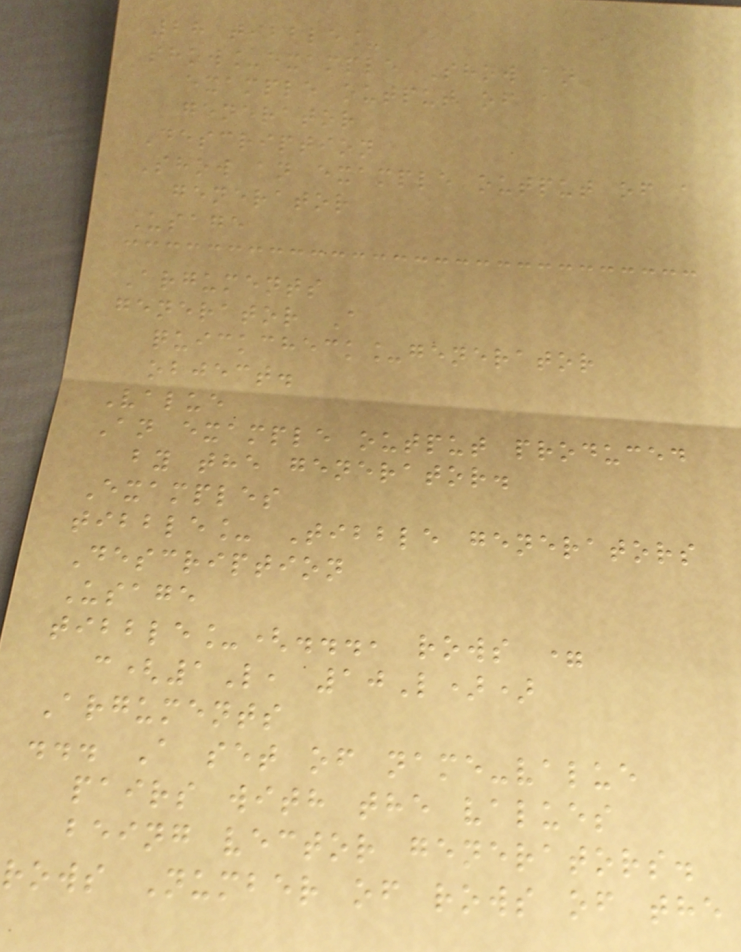28 tibble_
show_example Show an
example output of a
generator
Description
Show an example output of a
generator
Usage
Arguments
generator A
quickcheck_generator
object.
Value
An example output produced
by the generator.
Examples
tibble_ Tibble generators
Description
Usage
tibble_(..., rows =
c(1L, 10L))
Arguments
... A set of name-value
pairs with the values
being vector generators.
rows Number of rows of the
